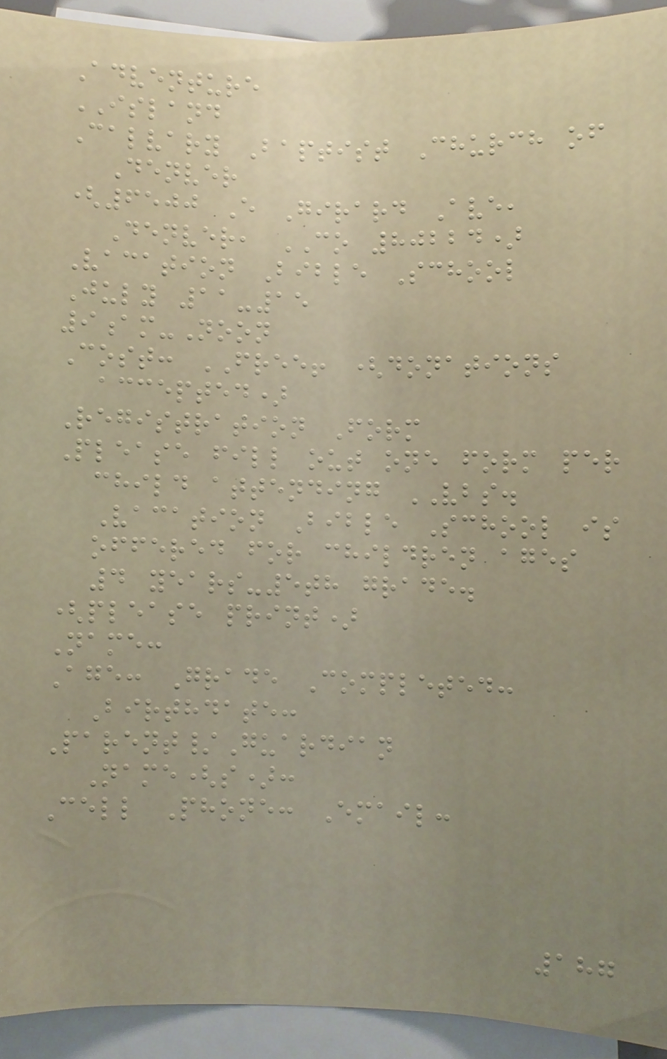Adventure
ISLAND
Calvary Baptist Church of
Denver
(6500 E Girard Ave,
Denver, CO 80224)
Vacation Bible School
July 11-15
9am-Noon
Cost: FREE! (donations
accepted)
Registration Form
Please fill out one form per
child attending VBS.
Vacation Bible School is
offered for children ages
4 years-5th grade.
(please print)
Name:
Age: Grade Completed:
Birthdate:
Parent/Guardian
Name(s):
Cell Phone: Email:
187
